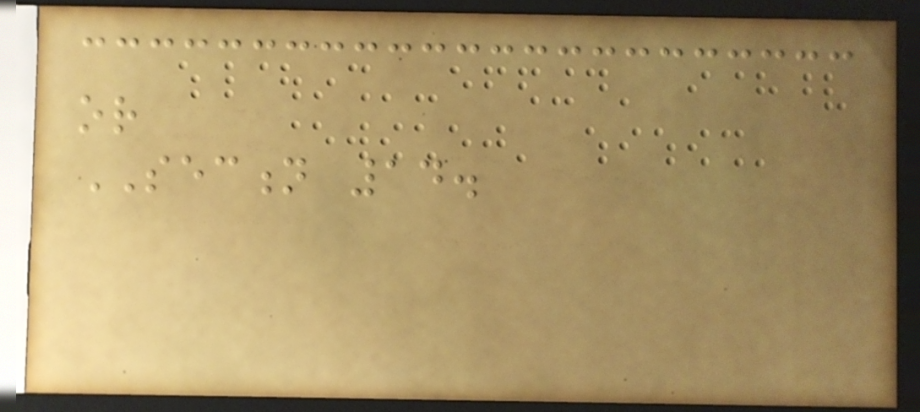or
SECTION 14.
